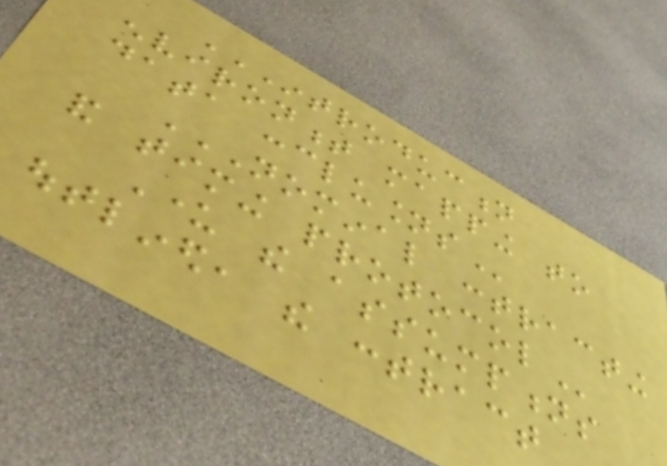INTRODUCTION
ENVIRONMENT MAPPING TO
DATA CONCLUSIONS
NOMINAL CONTRACTING
AND TIMING PROTOCOL
Under the assumptions
outlined, the contract
